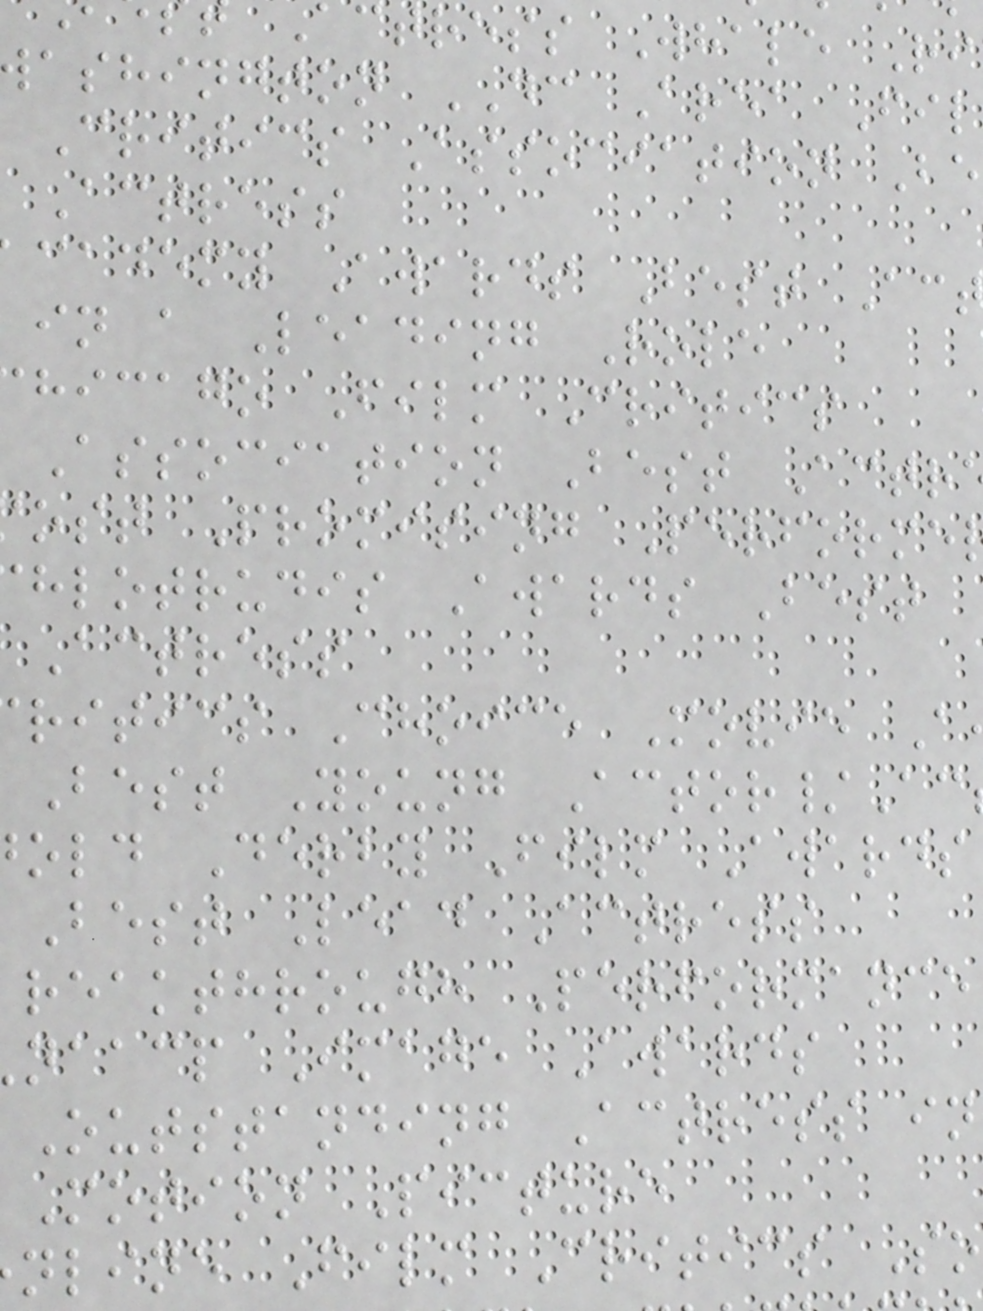ctress Whale Ri
ashington DC Area Fil
Critics Association Be
Actress
cademy Awards Best Ac
in a Leading Role
hicago Film Critics
Association Best Actr
ost Promising Performe
hlotrudis Awards Best
Actress
ritics Choice Movie A
Best Young Actor/Ac
old Derby Film Awards
Best Lead Actress
reakthrough Performance
naacp Image Awards
Outstanding Actress in
Motion Picture
nline Film Critics So
